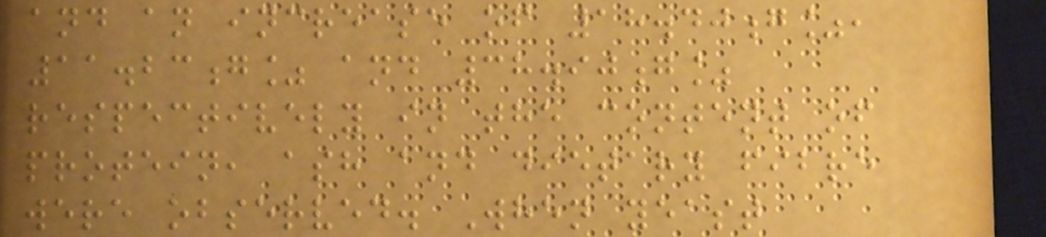and an increase of 18.40g%,
11.23g% and 38.90g%
respectively in the content of
protein, ash and dietary fibre
were observed. When yeast
